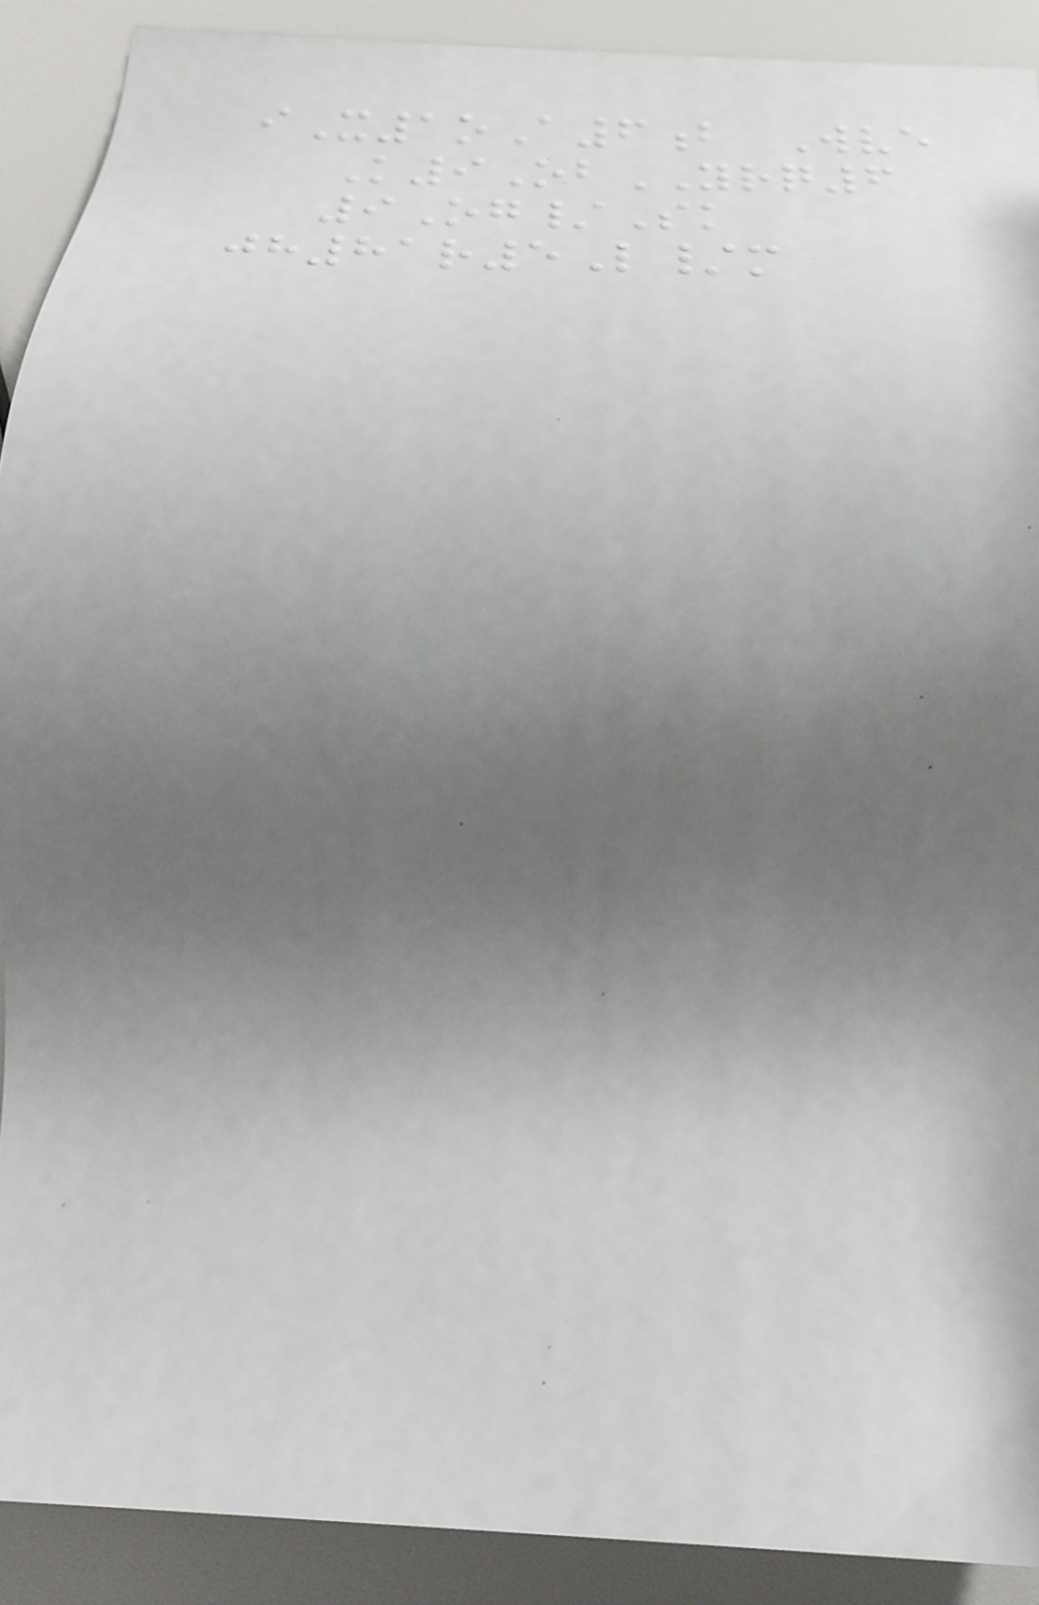iX1oA6b Wve
K9ObYRQ6
9Og/Sk
jh81r5L/m
